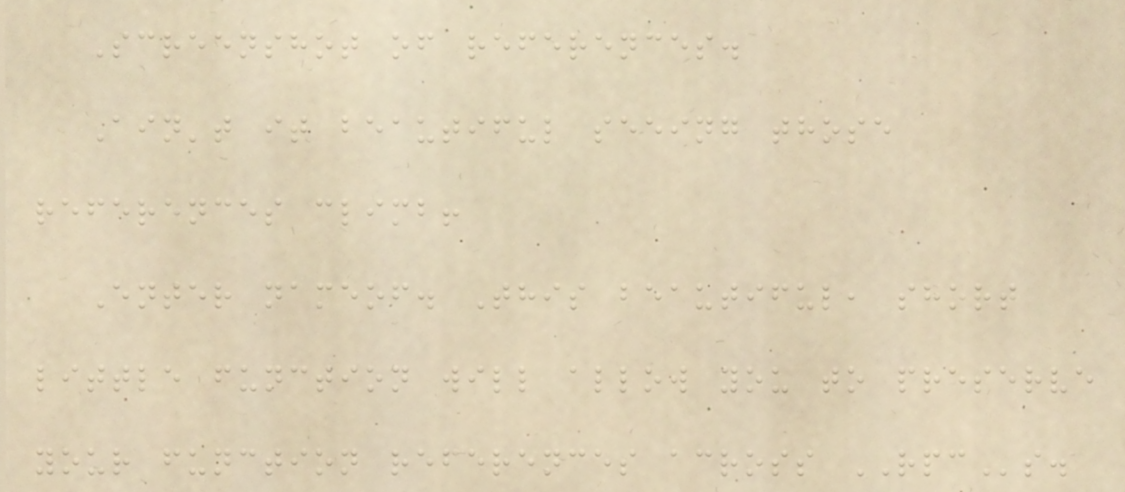Screenshot of references.
Ain't it beautiful seeing those
references climb!
Enter nameof. This beautiful, short
little function will allow you to preserve
your function references across RPCs.
